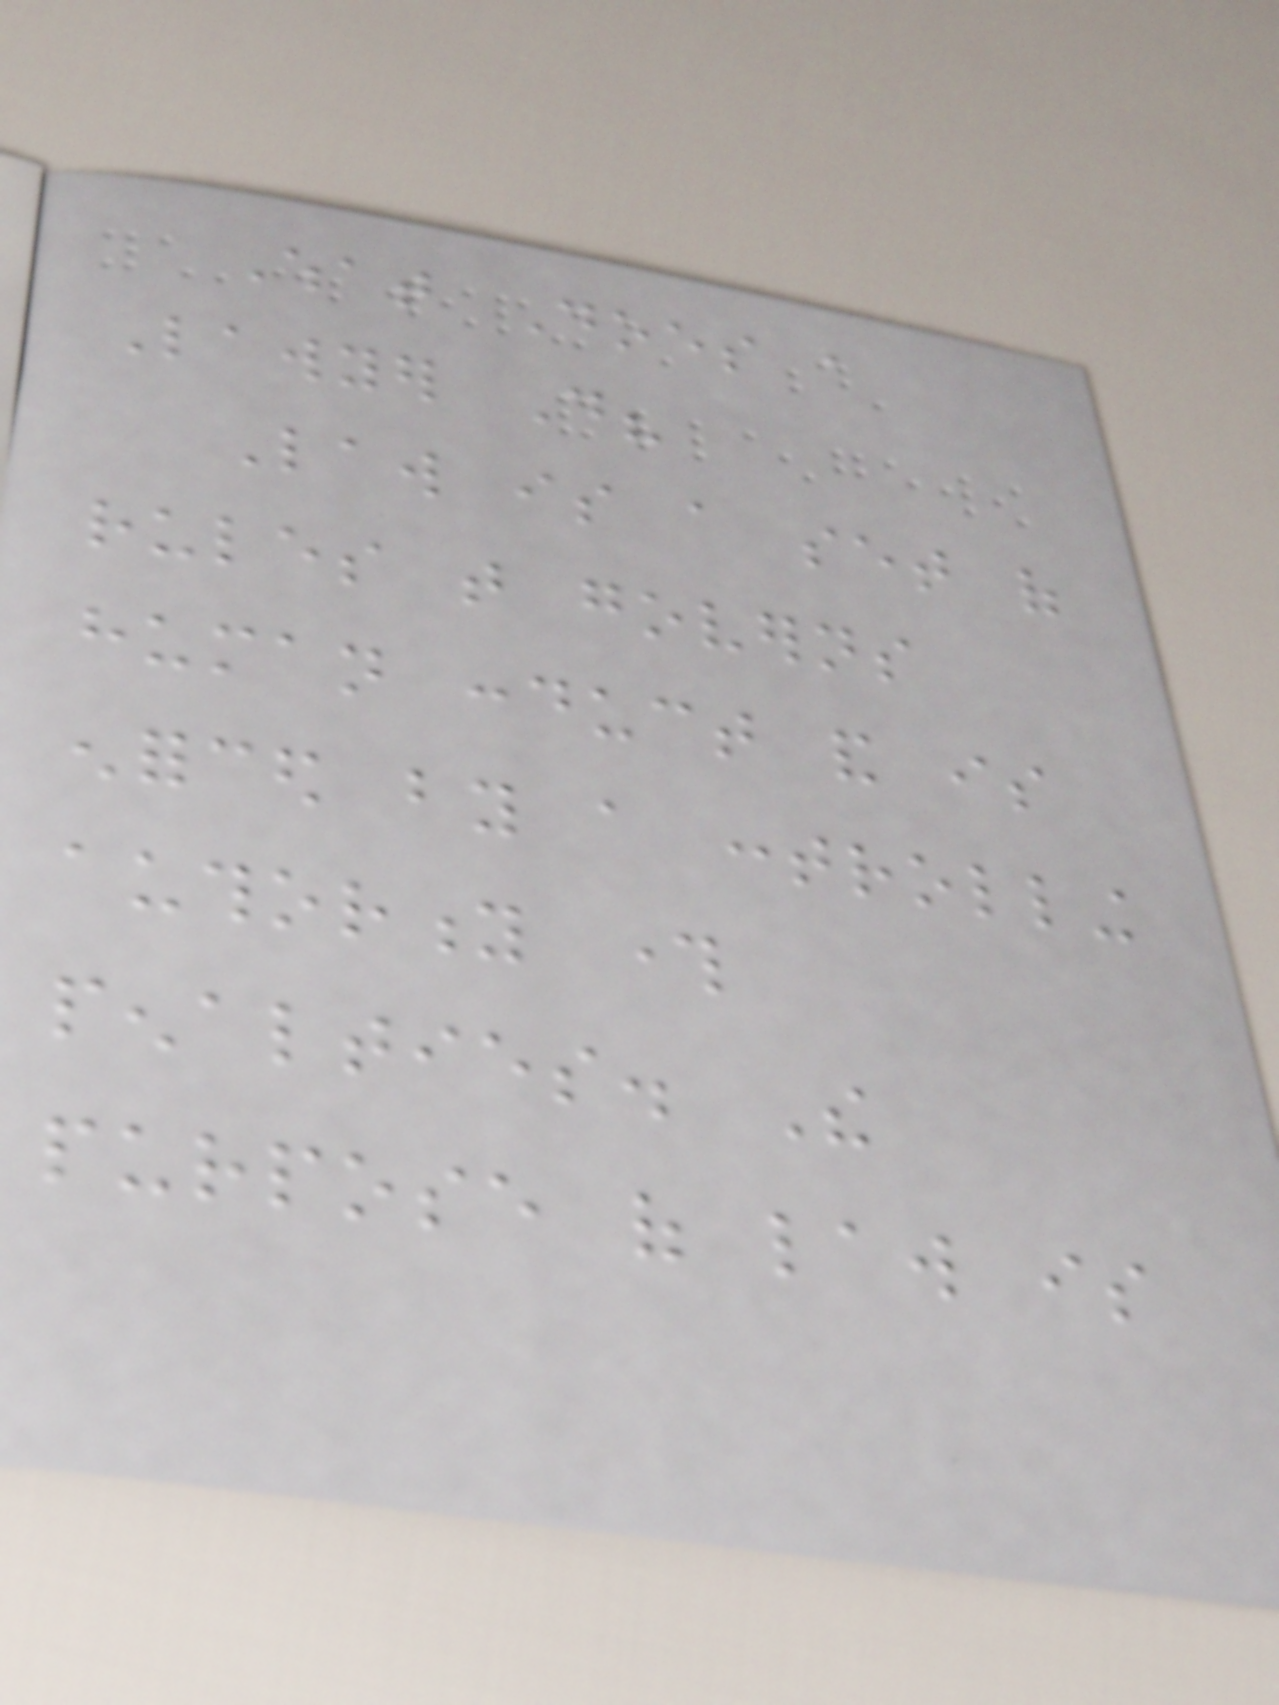What Does a
Lawyer Do?
Law is a set of
rules that governs
human conduct and is
enforced by a controlling
authority through
penalties. The
purpose of law is
